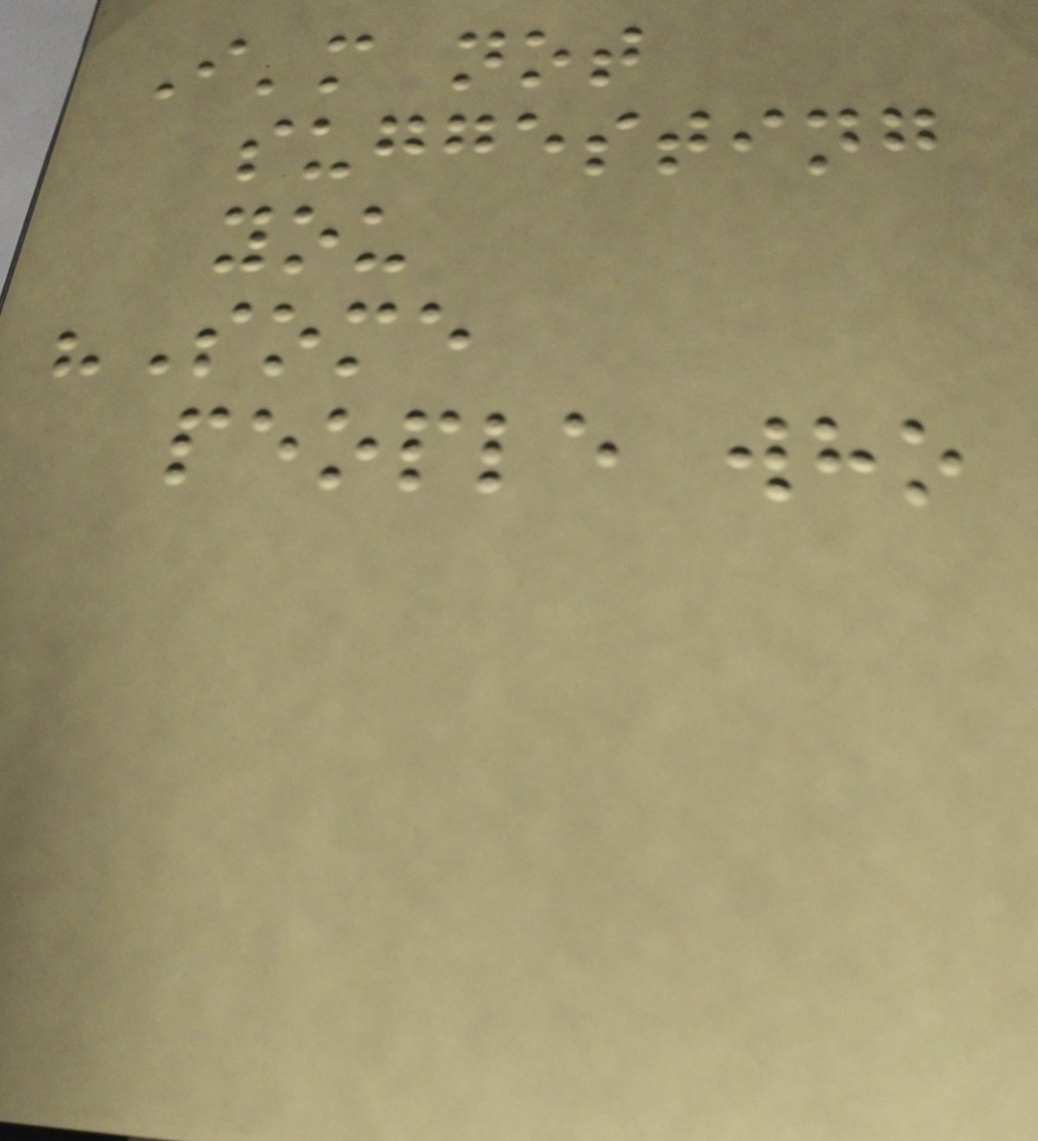I'm not
suggesting
you
"Some
people who
